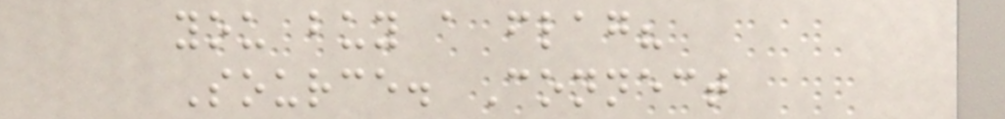you buy a flag?
Source. Connect
